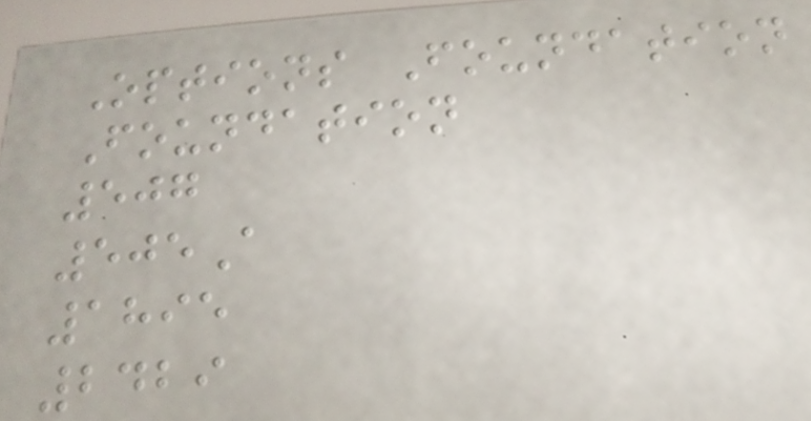Options Foundation
Foundation
507
505A
1895
2429
